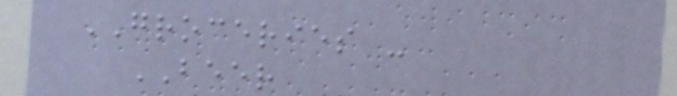GROCERIES -
BEER
